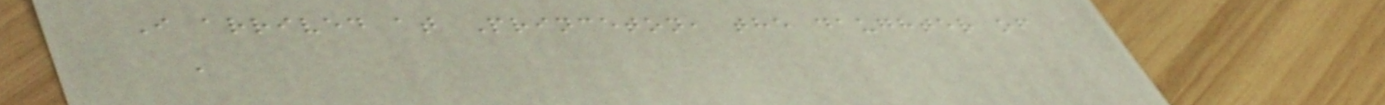I arrived at Princeton, the daughter of
a
